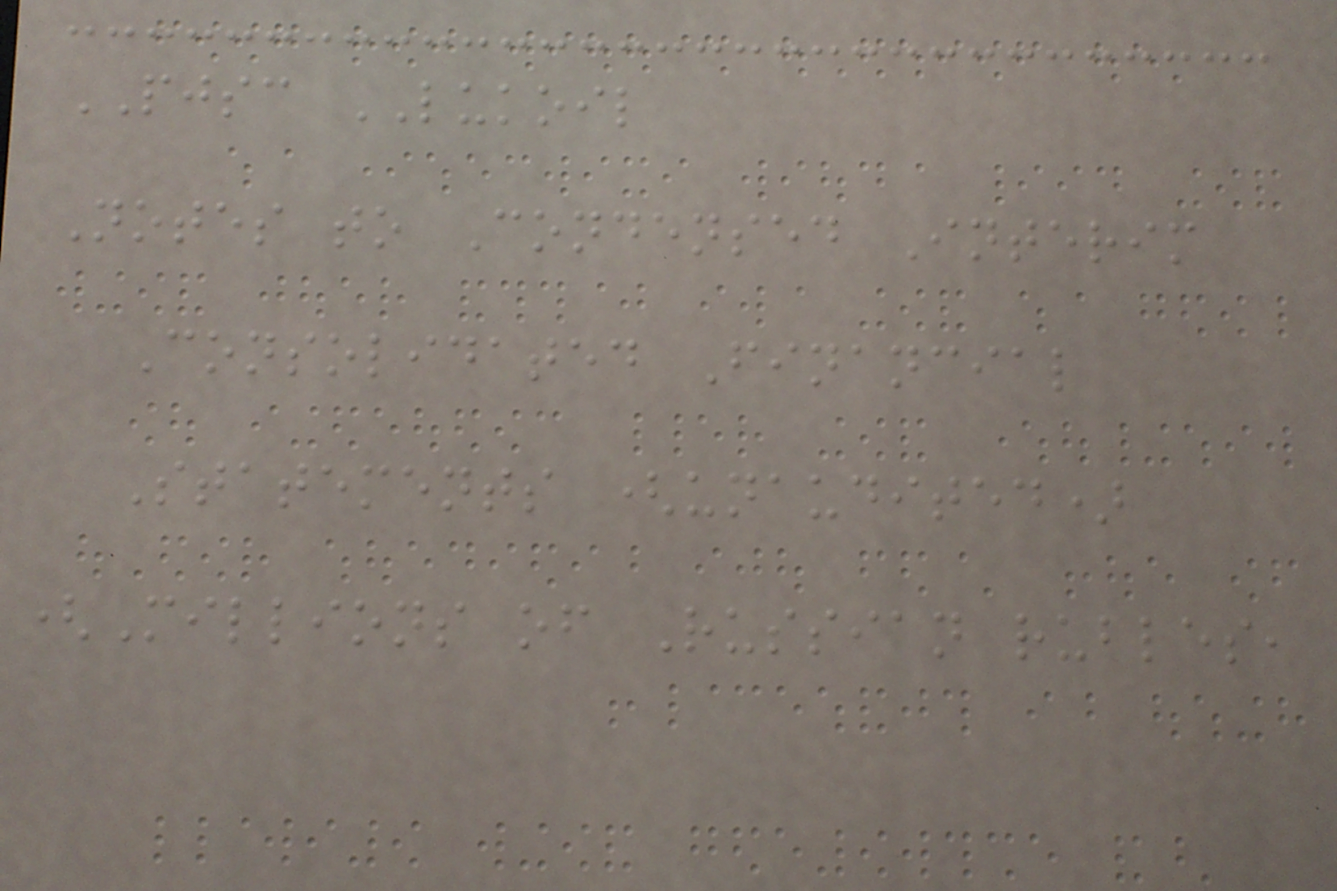PJSC LUKOIL
Notes to Condensed Interim
Consolidated Financial
Statements (unaudited)
(Millions of Russian rubles,
